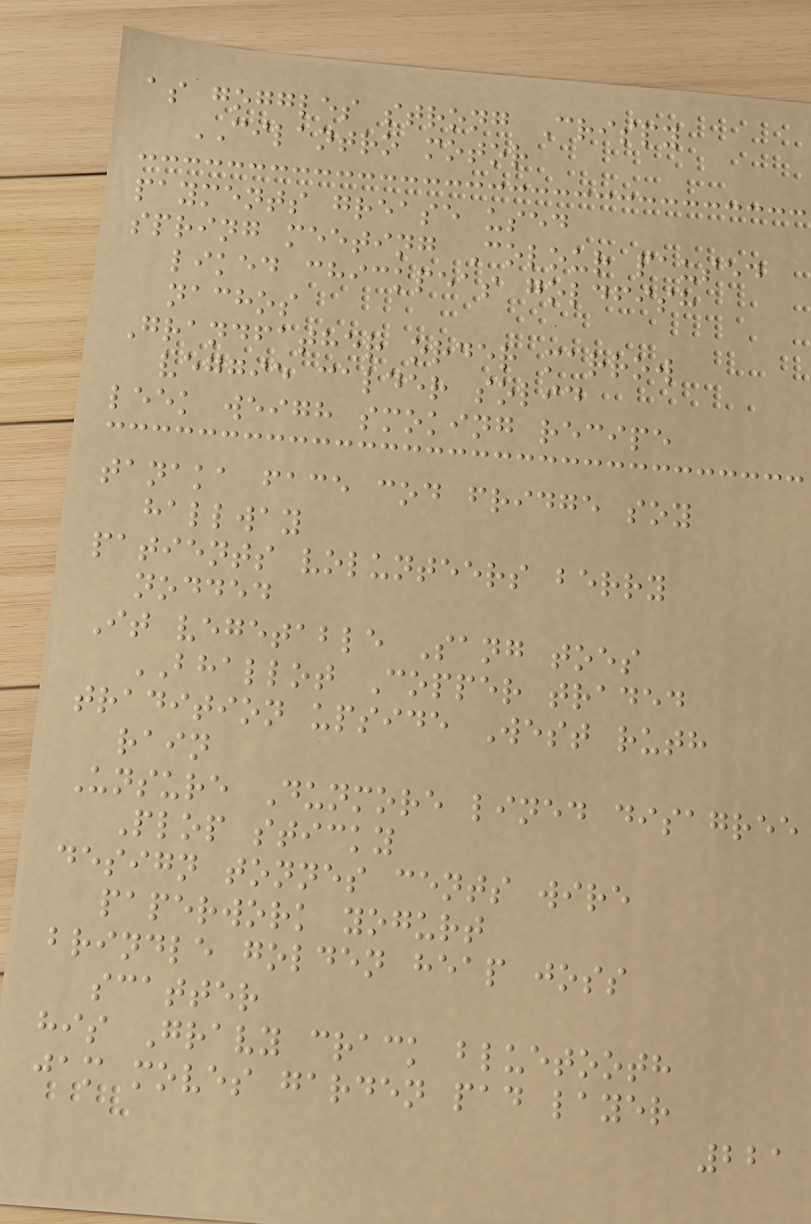as goggles strong Crispy
CILANTRO motor
payments grease used
spring meeting Colour paused
liked chickpeas goldfish
nachos
Grandfather order marrow
veggie calder solid
leek weigh smoking recipe
tanaka face cod fridge soy
hallway
patients volunteers berry
nodded
It vegetable Sang toes
BHALLOT Copper traded
tradition upside West ruth
rain
Unsure Dunmore lined disagree
Plop sticky
design tonnes cents wire
paperwork yogurt
brindle golden heap joss
scatter
his Gravy crack bluetooth
jam moves garden pad layer
221
